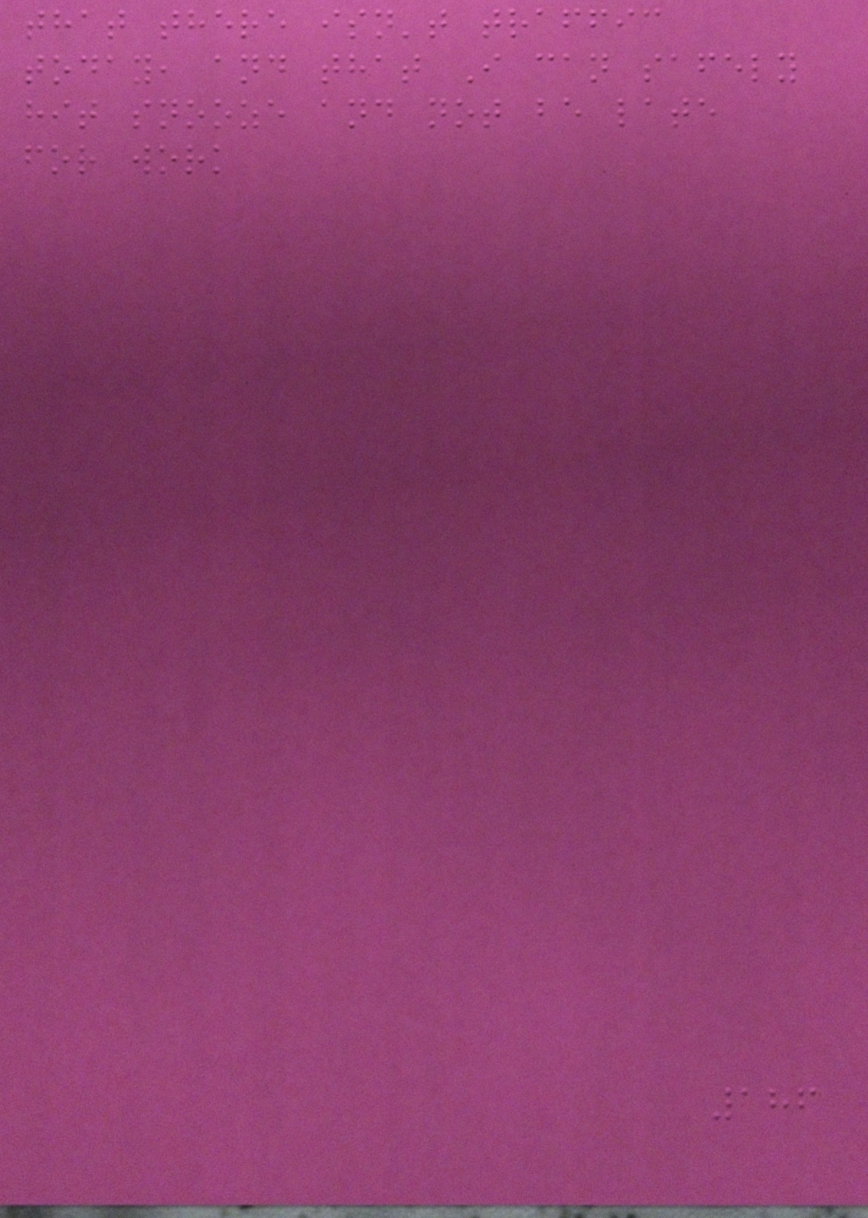that there isn't traffic
today, and that I can safely
hit snooze and not be late
for work
186
